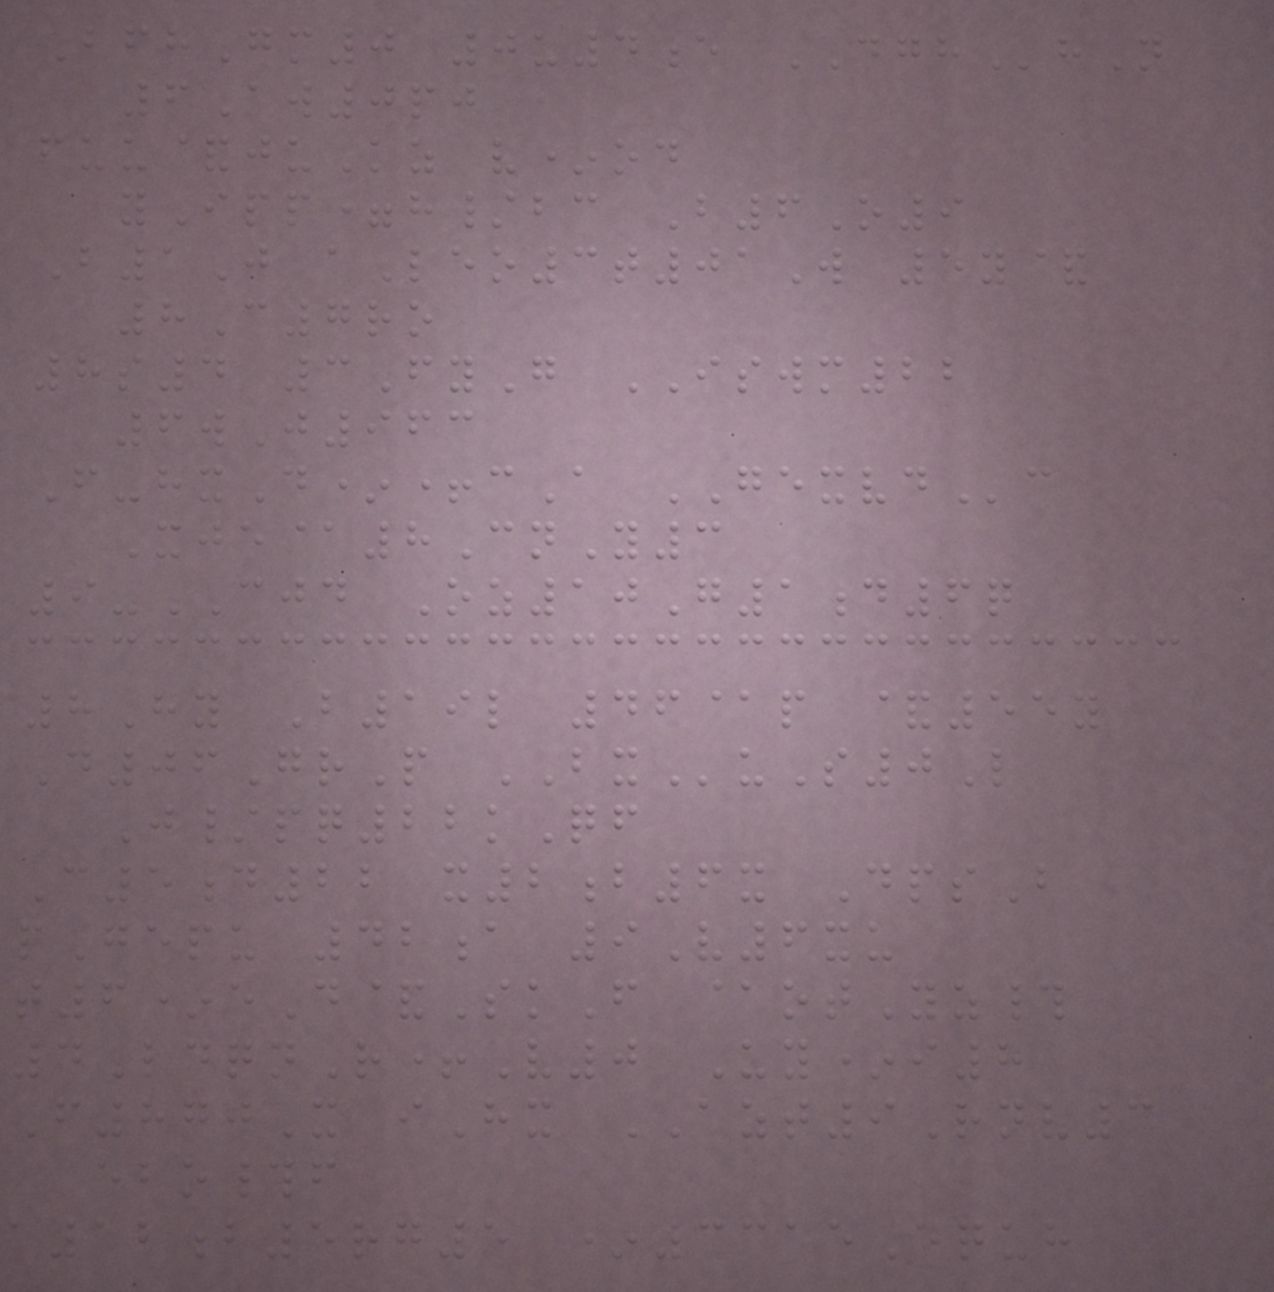BfhGm0 0u4e DGHhN
6Aw0pj
fuu&juKz v*od
yIpp=h/bc B6O9
B1J aLeo3t01W 5y&
8C7ro
8s4 3FyG ISWM22
6wJ963
F-hxD*+cA GEXVDc
Xje@8CnY3
9-CJD Oz10G1d6q
8Hy B19l 46@p &55y
D06GrP BXuS0L
J/pq22kQf
C5d22 x2b6x DpsB
pGepu 42a 9V6xu
t6*eD&SkF @otYz#
4LdqnR+V0 Uy*i8
F870X iHx AZT9Rnv3
ebo#f
a12b5rg5 *3315Equh
